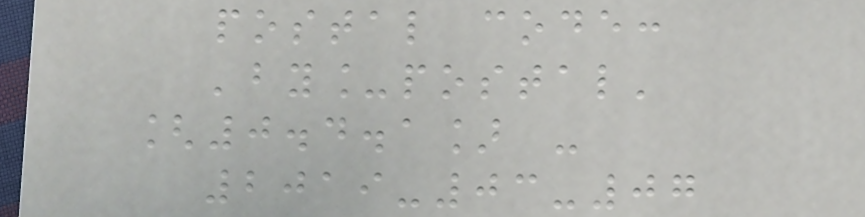postal code:
'by_postal'
[0.4.1] -
2019-03-07
